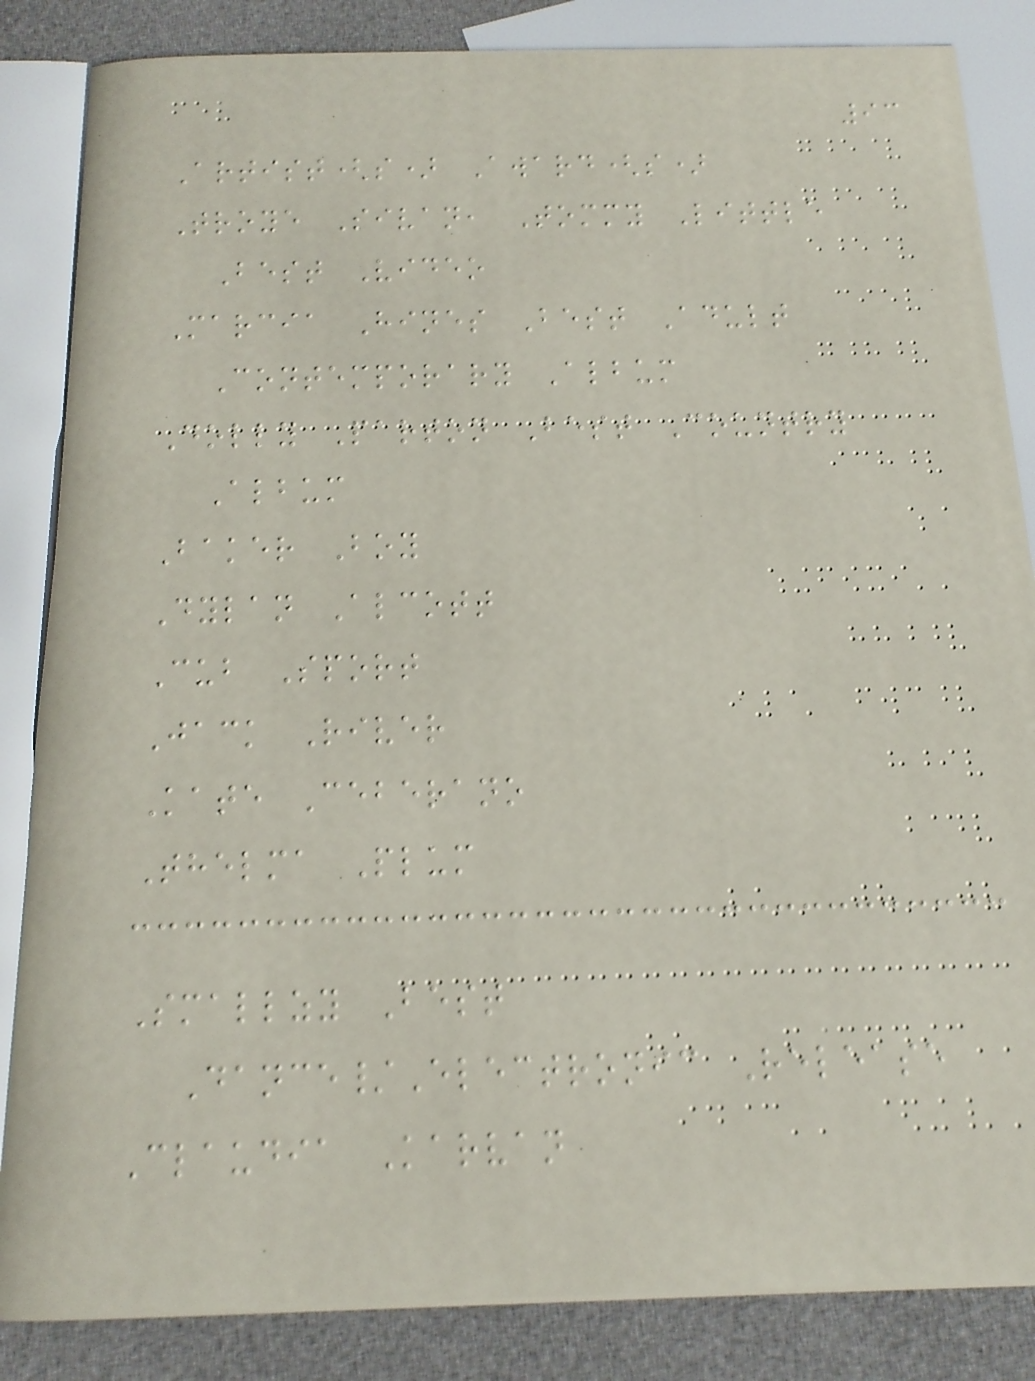93
Artist(s) Award(s)
Troye Sivan, Tommy Little
Best Video
Marcia Hines Best Adult
Contemporary Album
Dolly Parton Best Country
Album
Baker Boy
Dylan Alcott
Cub Sport
Jack River
Kate Ceberano
Thelma Plum
Smallzy Best
Dance/Electronic Release
Claudia Karvan
